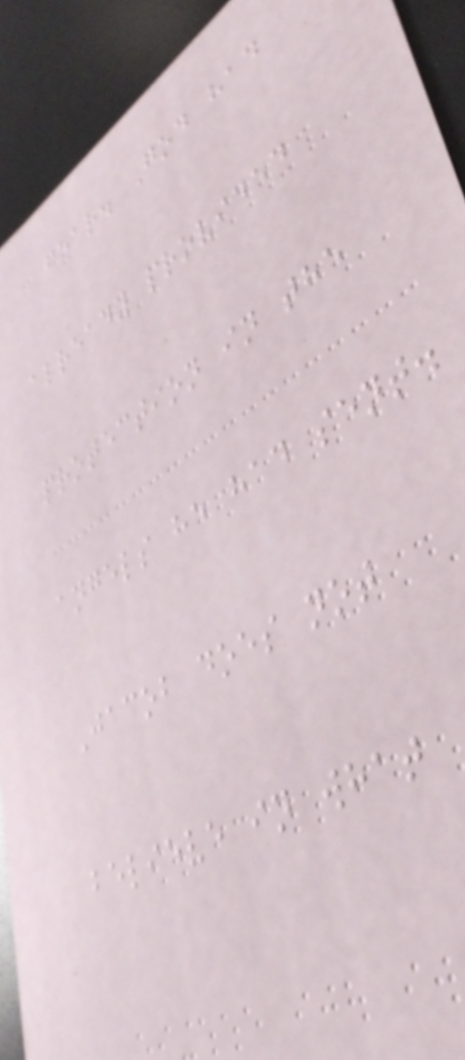fear. God had
already provided
protection in the
angels he had sent.
Jacob does not
believe in what
